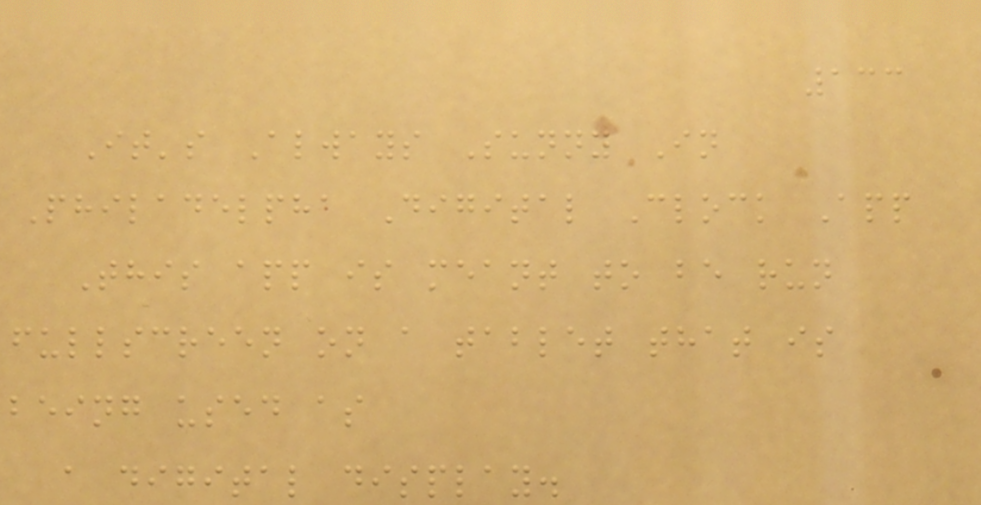133
It's Always Sunny In
Philadelpha Digital Clock App
This app is meant to be run
fullscreen on a tablet that is
being used as
a digital display.
